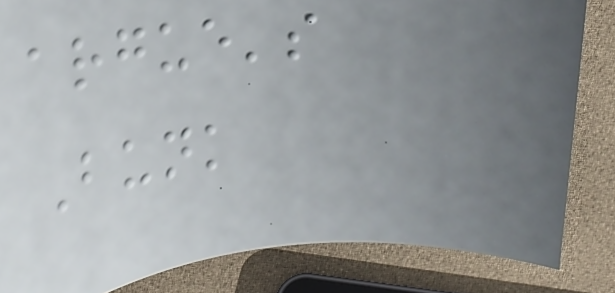argue's
Bunk
